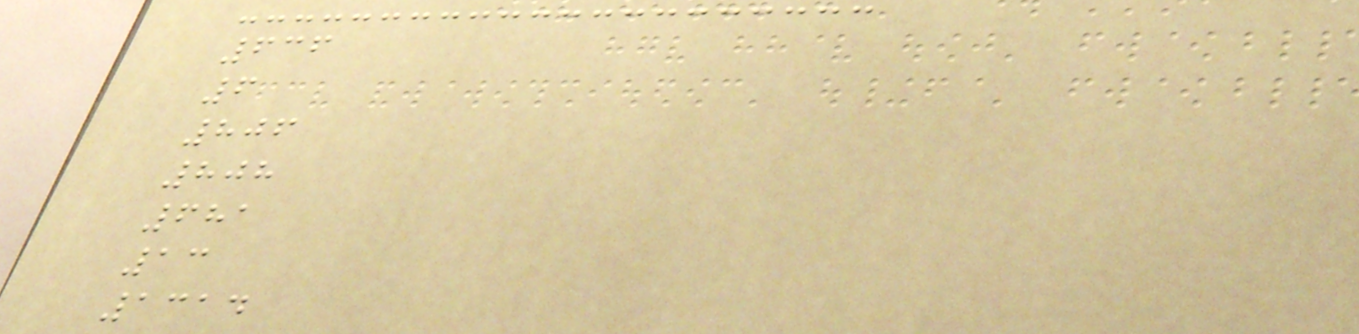636
6
806
808
681
13
1314
